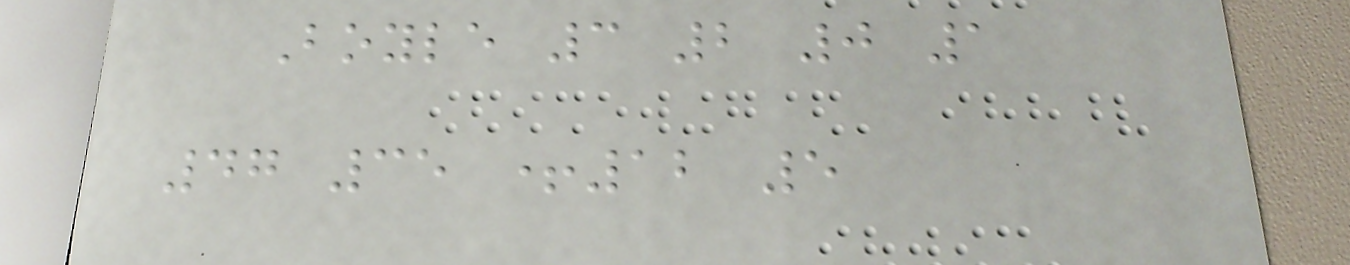Boyle 3 2 0 1
47 35 +12 5
